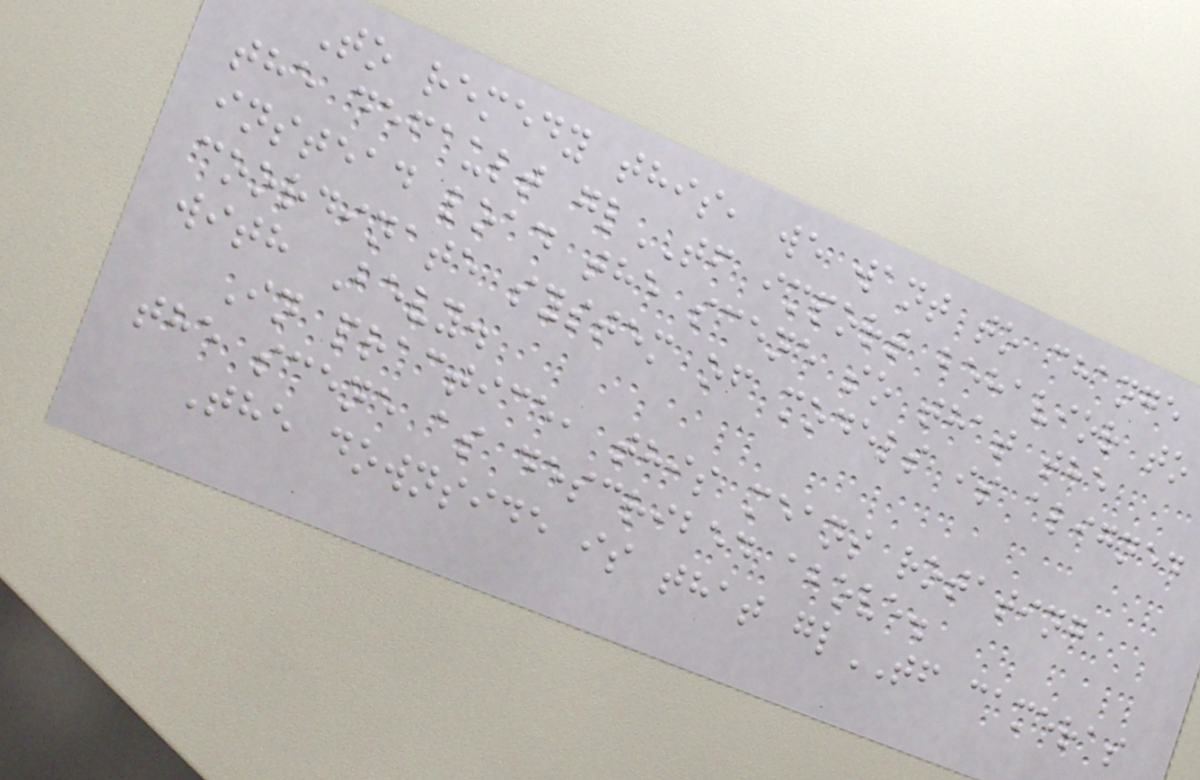To remedy this, we want to change
the default glTF import behavior to
instead load the scene so that the
coordinate system of models is aligned
with Bevy.
In practice, this means rotating
the scene as described above.
The downside is that glTF cameras
